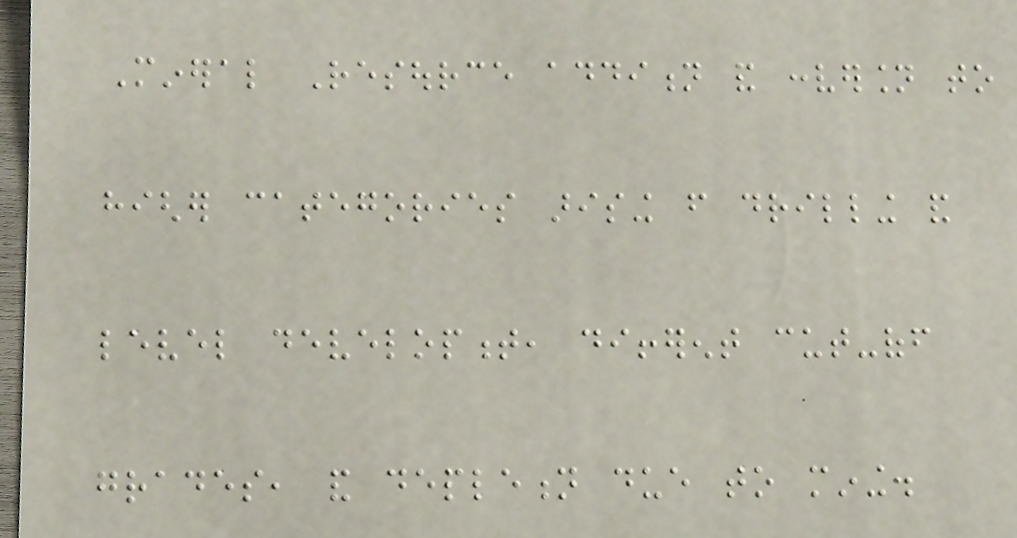Mineral Resource addition and conversion to
higher categories arising from drilling and
level development, different cut-off
grades, and depletion due to mining.
